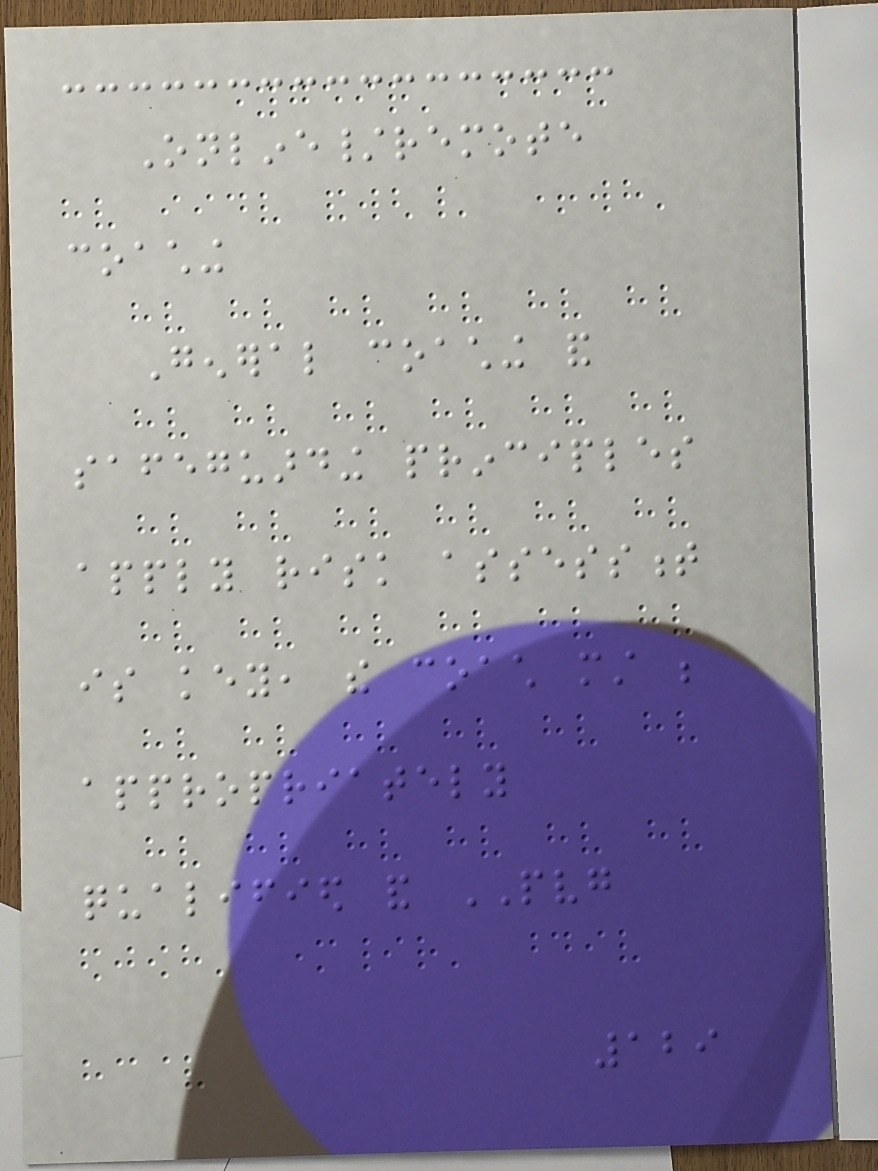Online/remote
coaching
General coaching and
safeguarding principles
apply risk assessment
is key, the coach must be
appropriately
qualified and PVG
129
